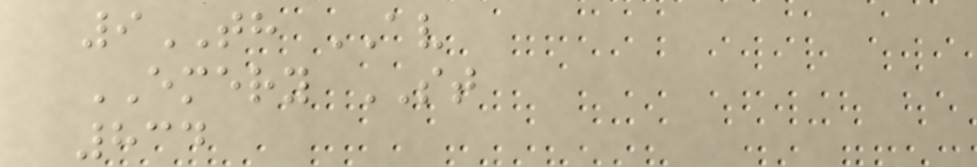9TH AV
EMERY ST
834
